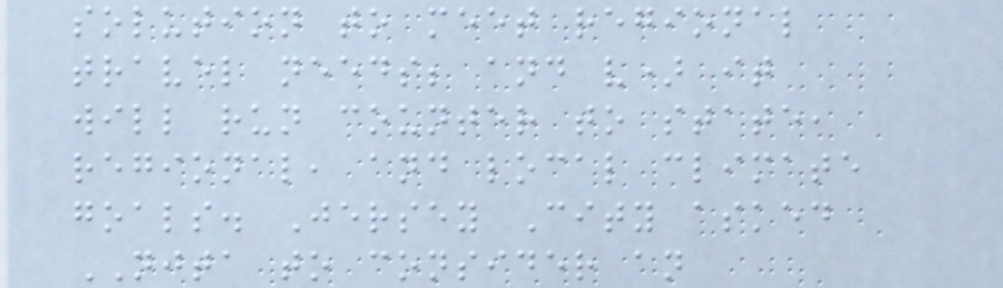solution to meet regional
travel needs; and v) it
will run counter to state,
regional, and local climate
goals. Jersey City asked
NJTA to consider an
